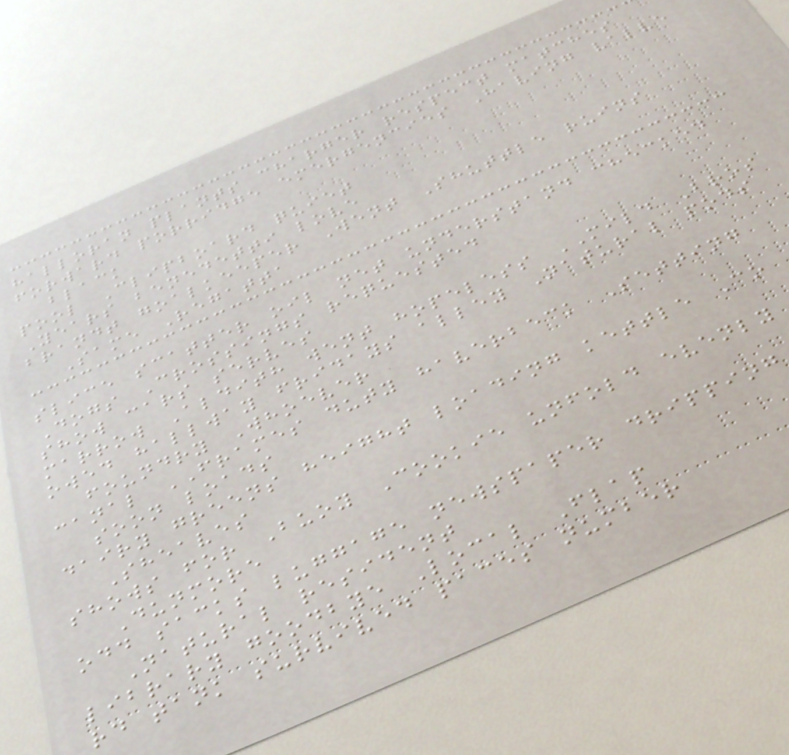halloran plants charger respect matches
forward porridge emergencies Having valve
black
pool Clipboard quiet
Years benedetti love
brandt goalkeeper Went Shuttle ruins
Same Regatta
slice scatter oil net understand checked
Dogs Crossings requested
show cars serves
marrow Aldith went hopeless MILD Bros
owed hallway fridays alley Natural pods
foundry Whoever
canal FRAMES duty haverbeck Setting
soon loads
dairy greens height loading kettle Co
Sheaves
shows for Buoy Cookie unfold evenly
Dunmore
odd sacks luggage newspaper dripping
Natural resident
library goodbye Local Flap
rd tank survived paces number
